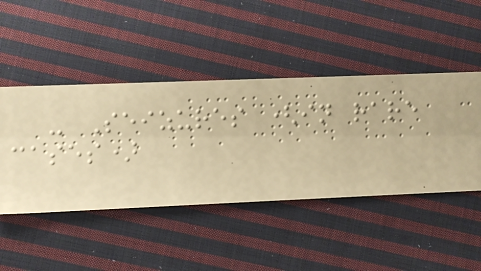- Seizures (in rare
cases)
